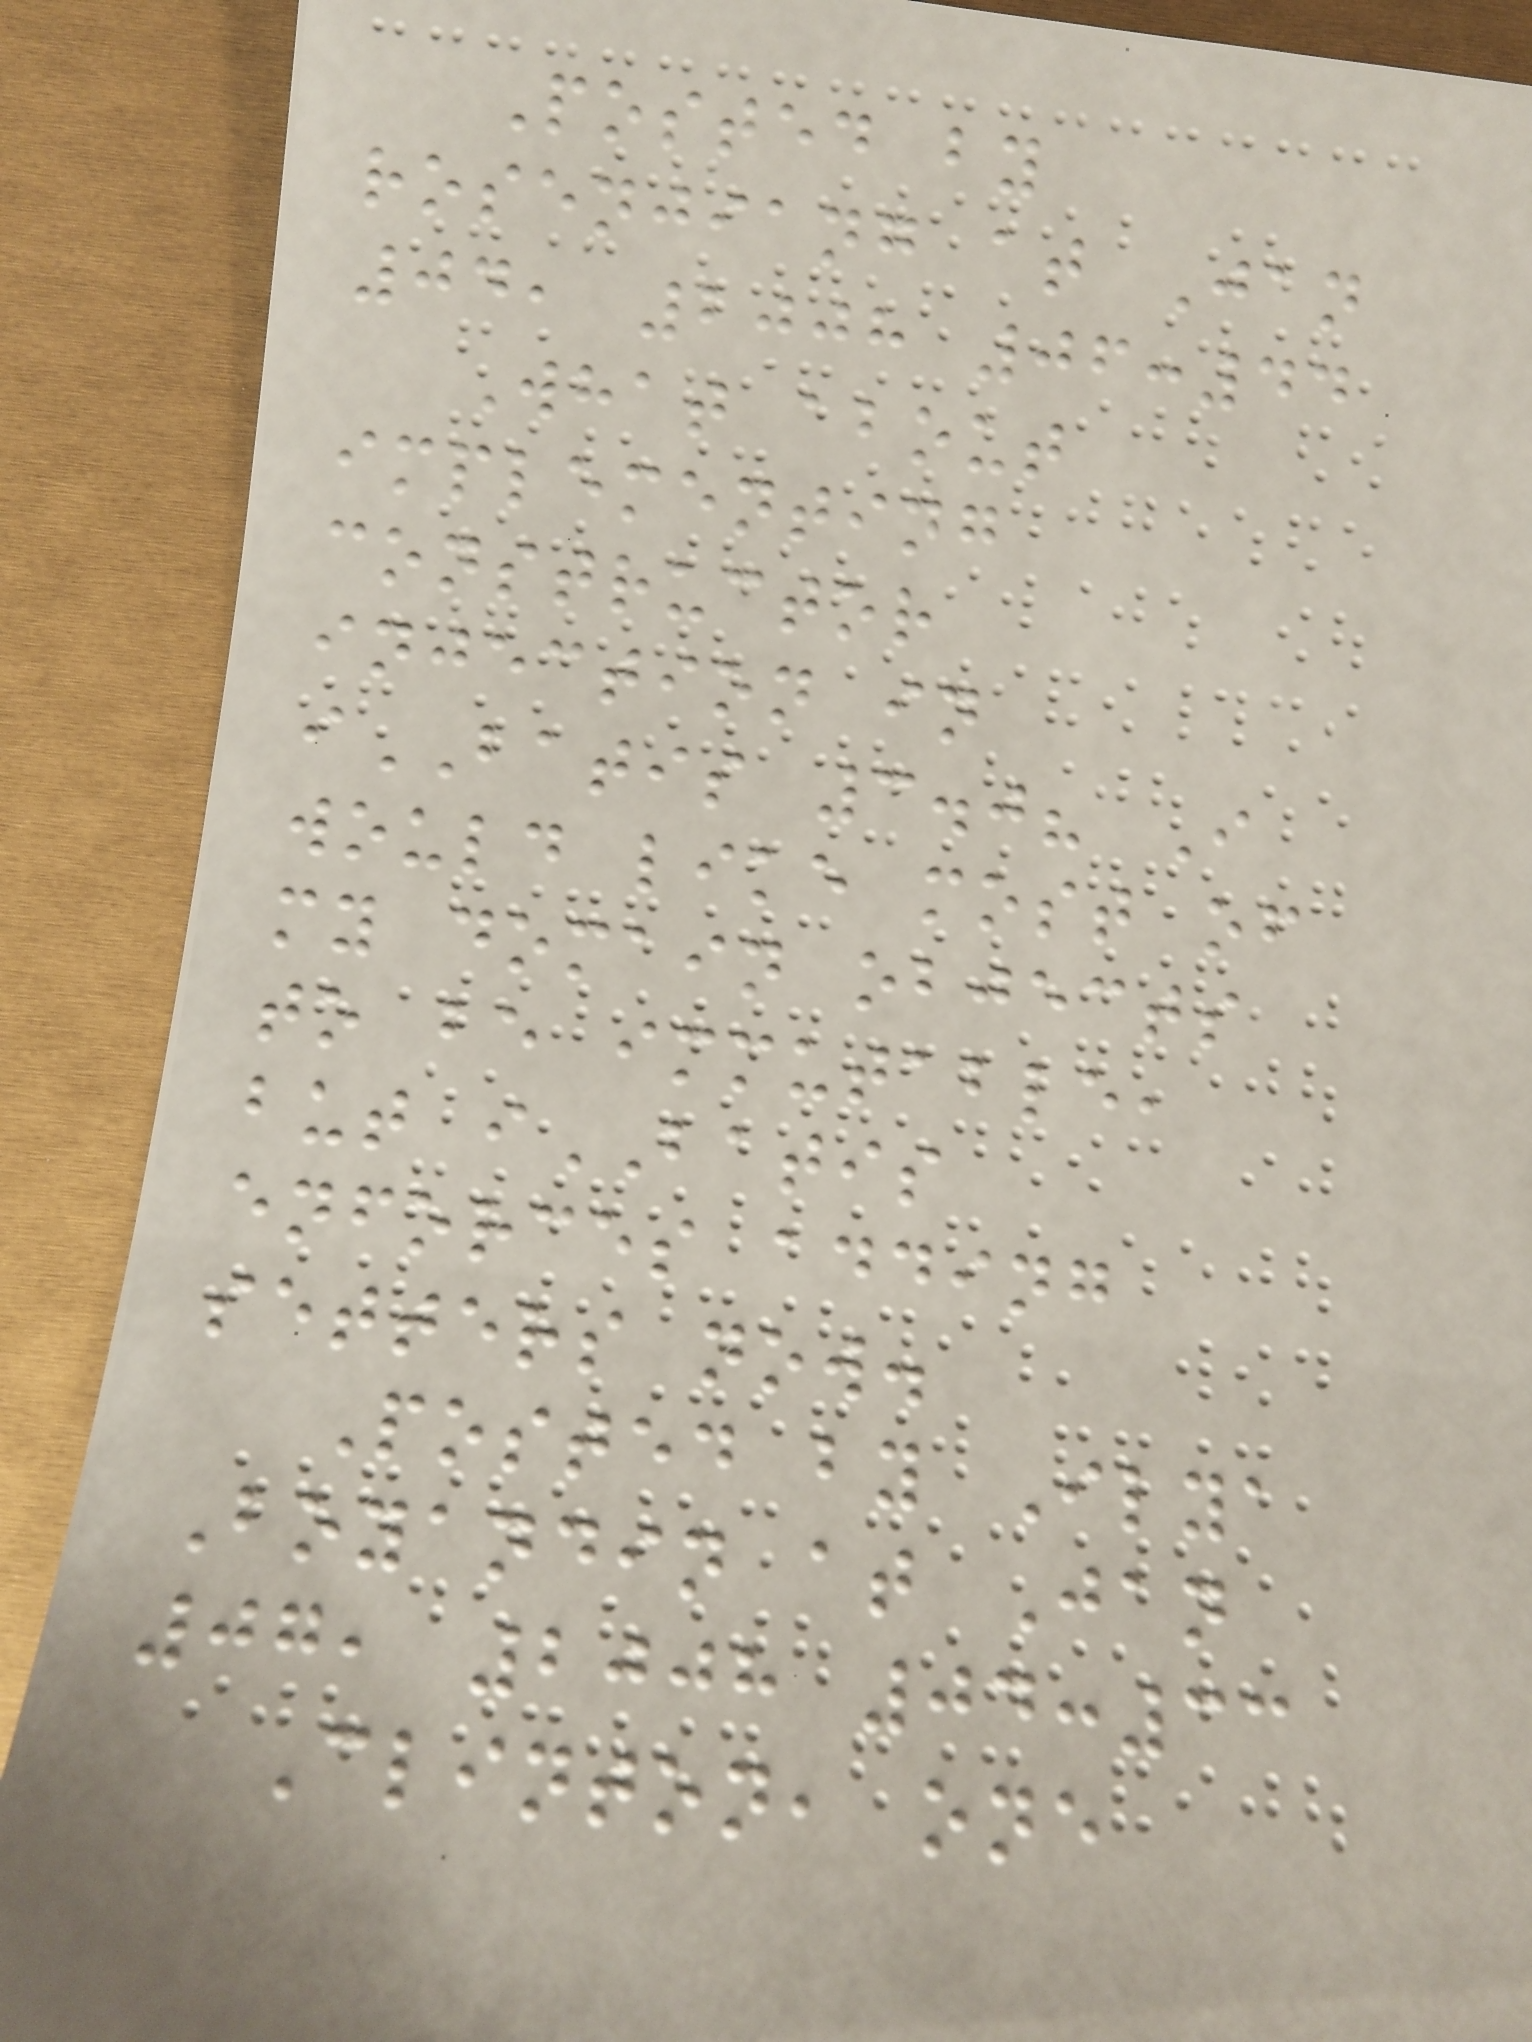Posted by
rosenjiang at Jan
04, 2008 06:44
What about
implementing
constructor
injection in
iBATIS 3.0? I
would like most of
my domain objects
to be immutable,
but iBATIS
enforces adding
setters now.
Posted by Ilya
Boyandin at Jan
07, 2008 04:33
Clinton, one
